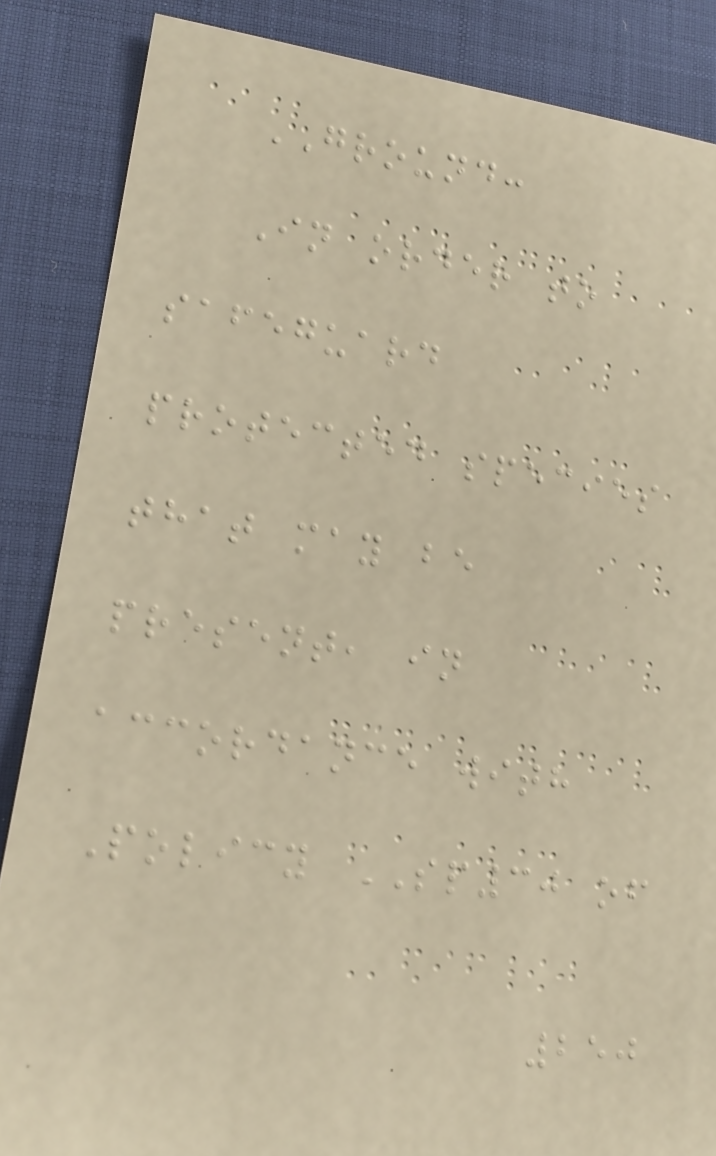GROUND:
In order to
safeguard
protected species
that may be
present, in
accordance with
Policy SP30 of
250
